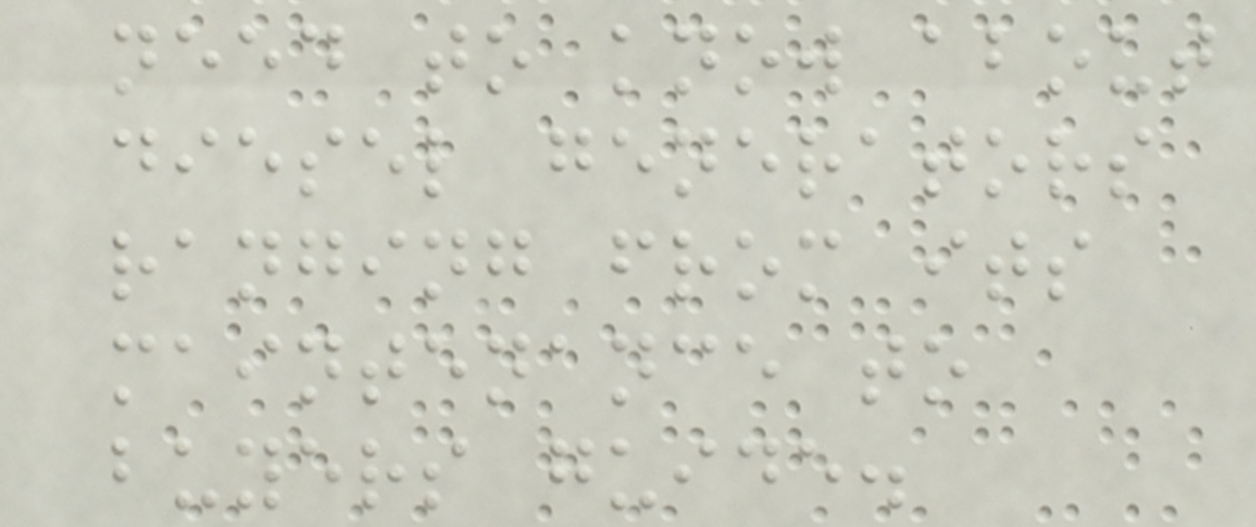need to know about
diesel generators
ranging from its
maintenance to
buyers guide.
